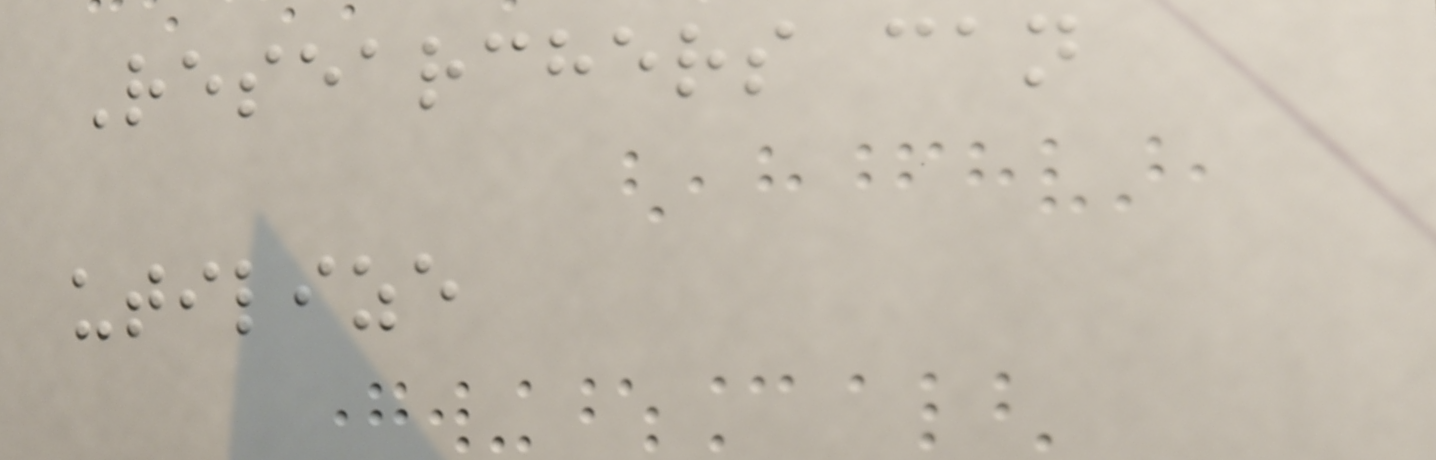Researchers can
utilize
